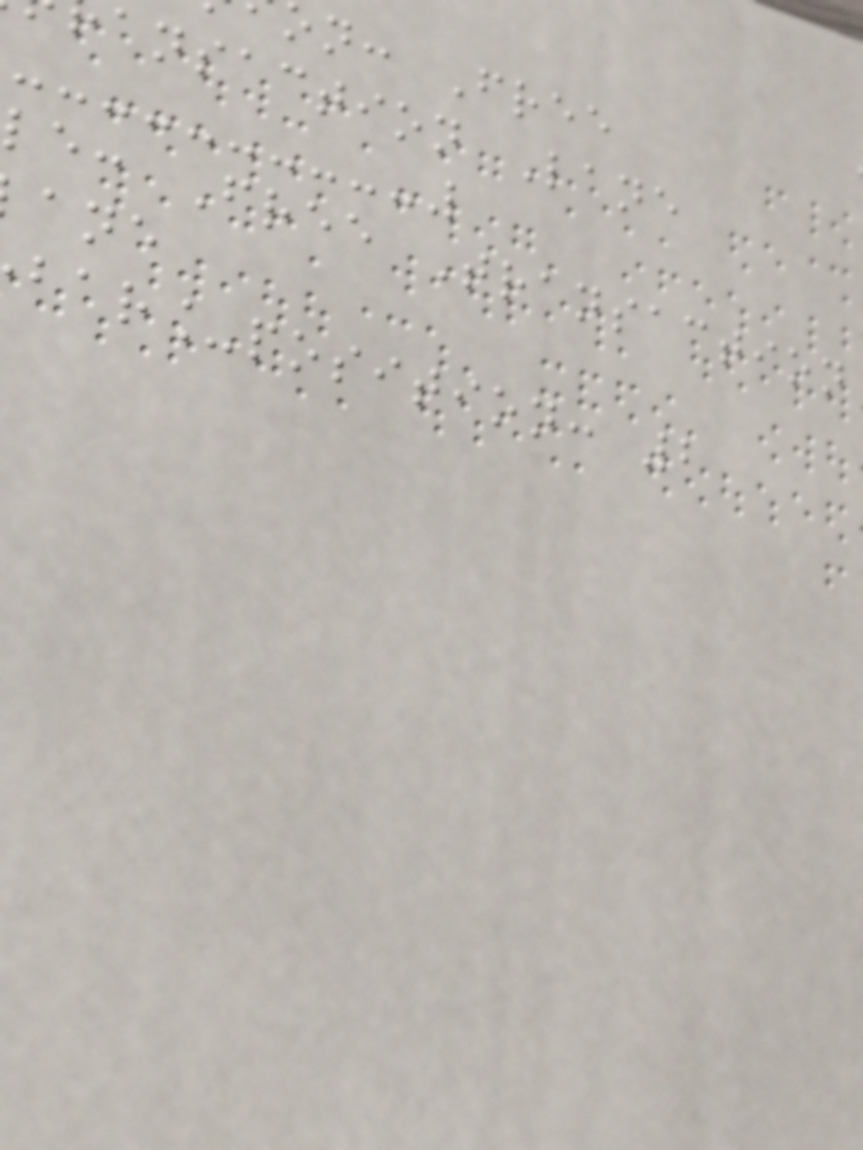on: Free
ansaction Lane
le: Free Transaction
bar_position: 2
